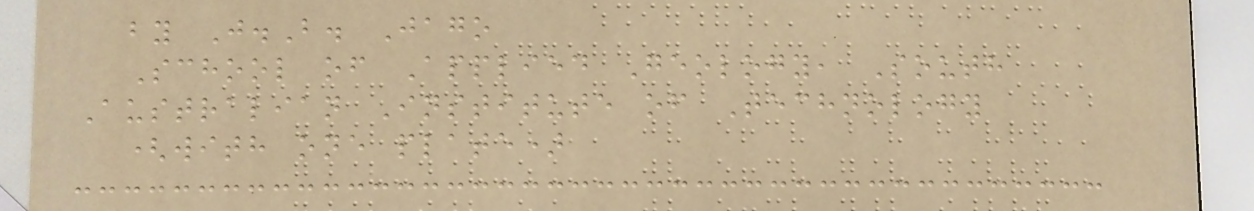by J.B. Jago
School of Applied Geology, South
Australian Institute of Technology
(with one plate)
